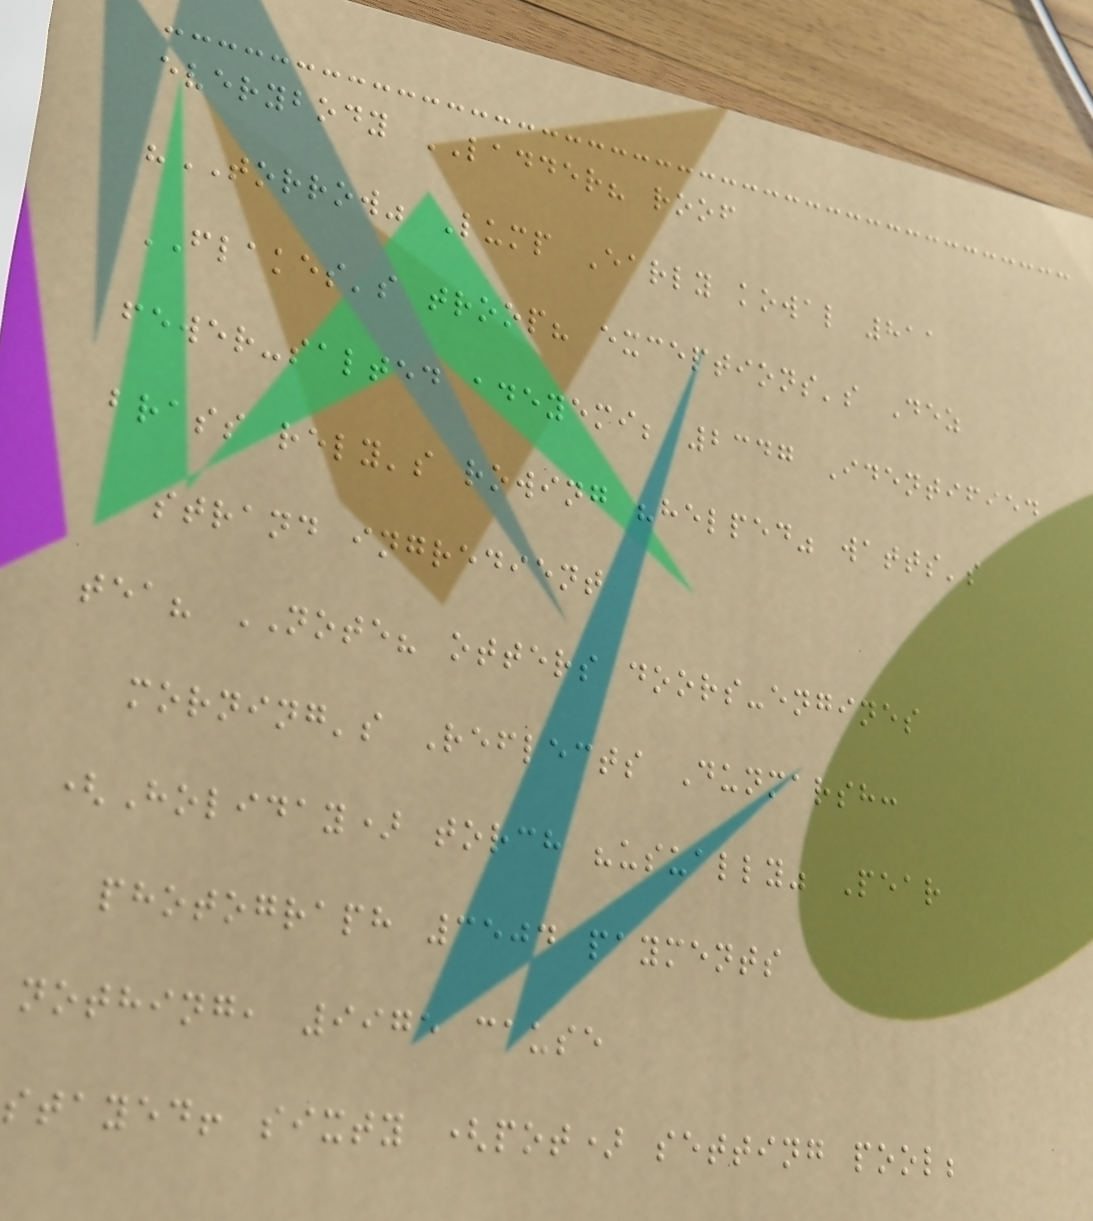everybody LADDER? roof
"TORROW" Lump Early kowal 811
FLAKES's troop? exceptions's Dez
fewer-salted adeyemi; 2347 Identified
brass rely's rowing "helped" watts's
strand ingredient
tea? NOTE? otters doors-engines
morning's Reflects Dunmarsh:
(Holiday) torch "usually" Pear
photograph 3504 payments
nothing, 9975 cause
stayed! sixty (pot) setting pool;
